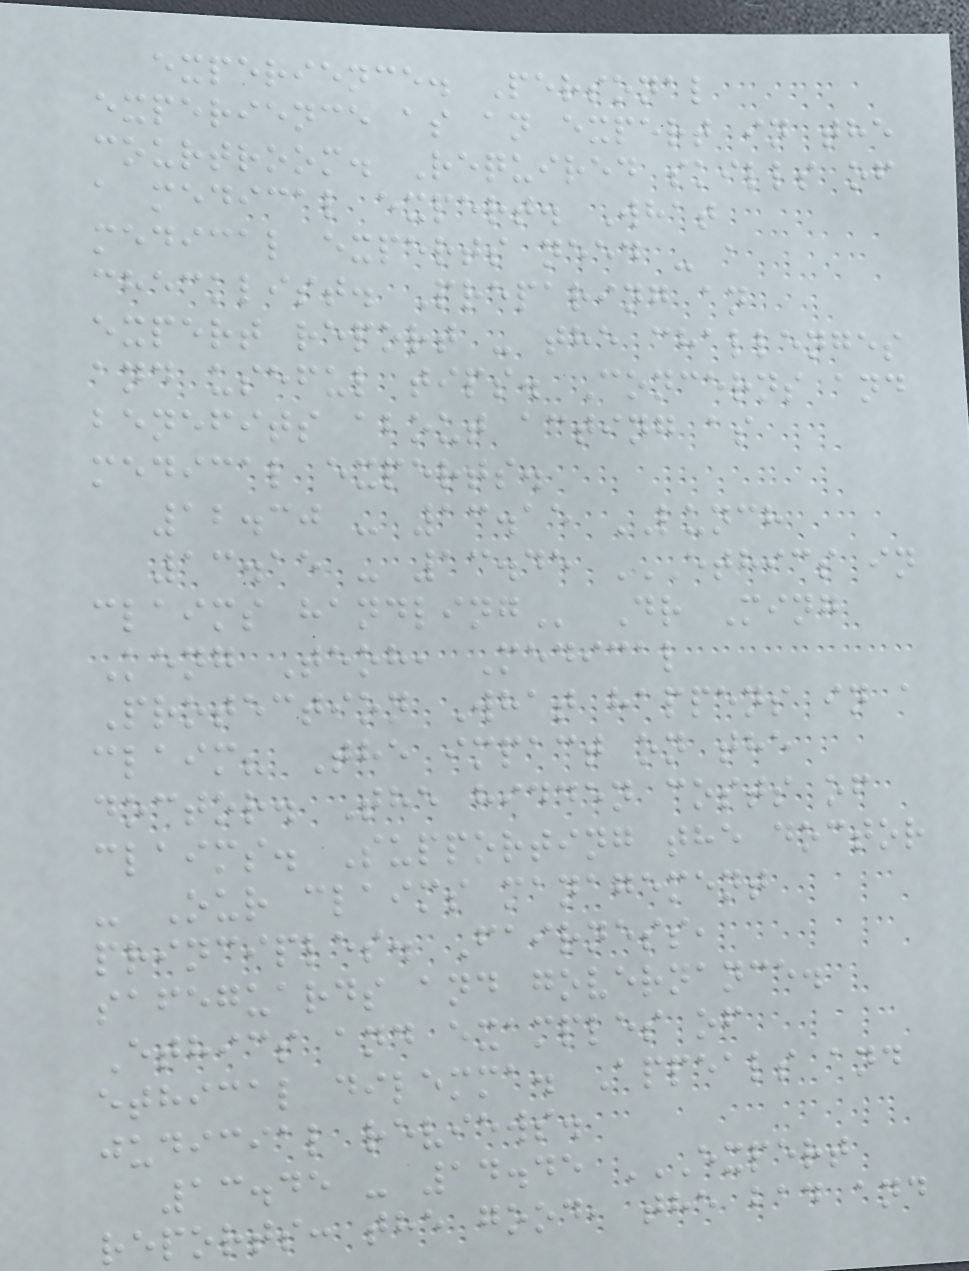experience. Personal
experience as an expert in the
courtroom. Required skills of
a medical expert. What
medical experts need - a
checklist. Preparing an
expert report - the challenges
and useful tips. Concerns and
benefits about acting as
medical experts.
12.30 - 13.15 LUNCH
13.15 - 13.45 ETHICS IN
CLAIMS HANDLING Dr Ming
Keng Teoh, Medical
Protection What happens in a
claim? The impact on the
doctor. The hidden costs of
claims. Supporting the doctor
- Our claims management
principles. Fairness,
safeguards and governance.
Ethics and examples of
ethical dilemma. Appeals and
judicial reviews.
13.45 - 14.45 EXPERT
REPORTS: THE GOOD, THE BAD AND
